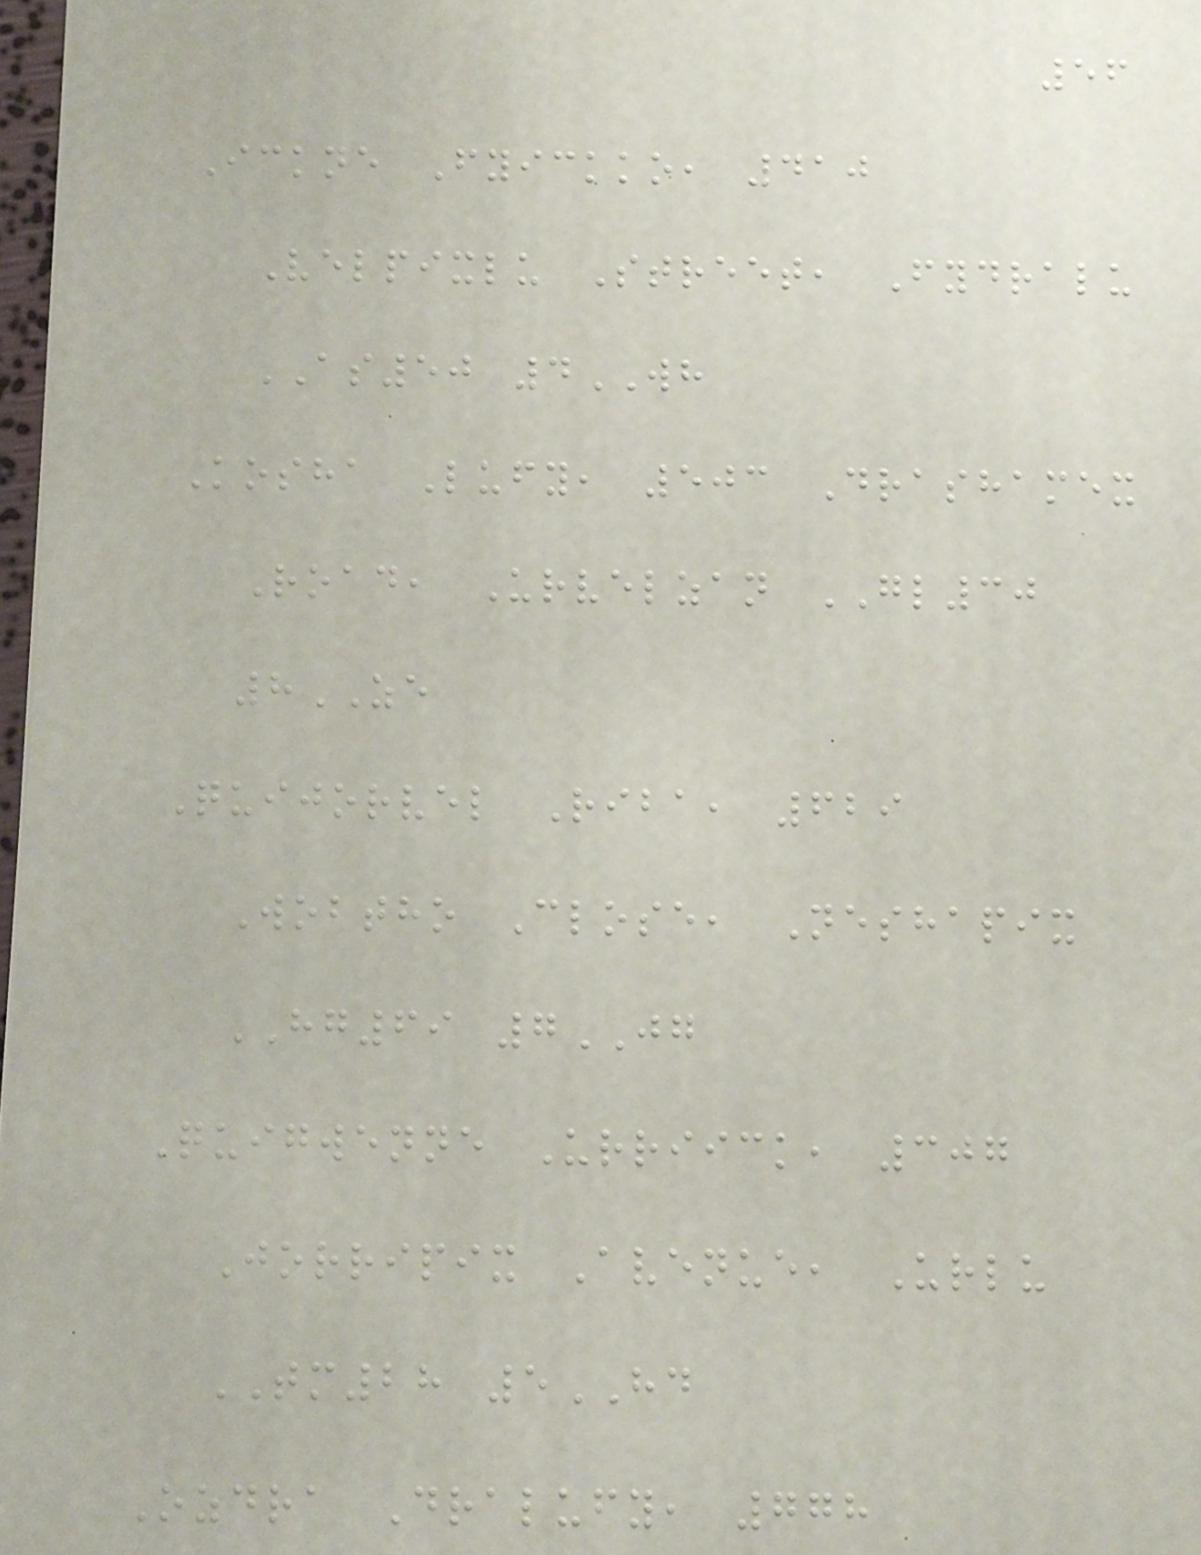56
Ickne Fyickko, 410
Velpixlu Street, Fydralu
AS50 4WH
Kosha Lufy, 503 Drashamex
Road, Urvelzan GL30
8ZE
Quijorvel Riba, 629
Wobtho Close, Neshapix
HG69 7JG
Quigwenne Urriick, 307
Jorripix Avenue, Urlu
TM28 5HD
Ozdra Dralufy, 778
